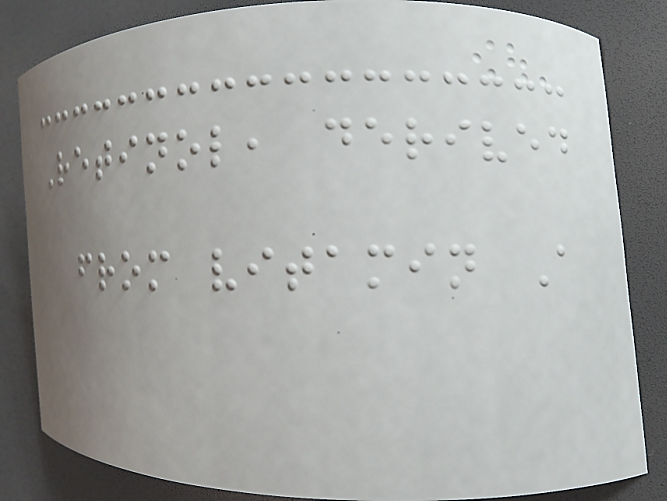Retinol, derived
from vitamin A
